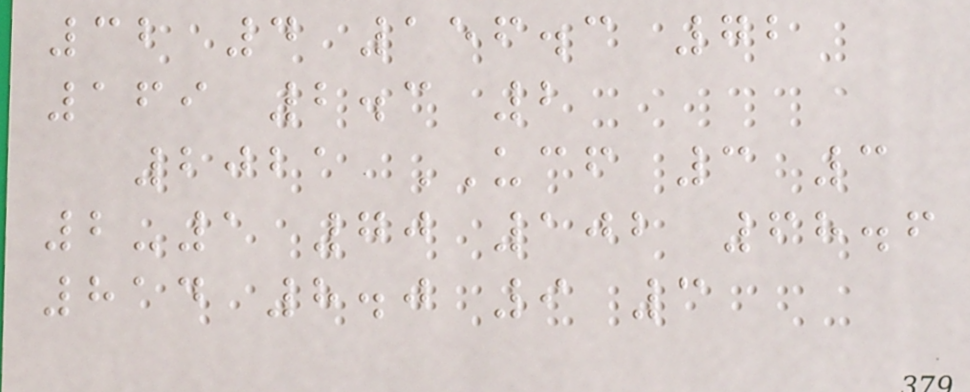32 4 156.3 72
169 2.3 2
2021 UCF 3 3
2-1 70 102 68.6
814 8.0 9 3
